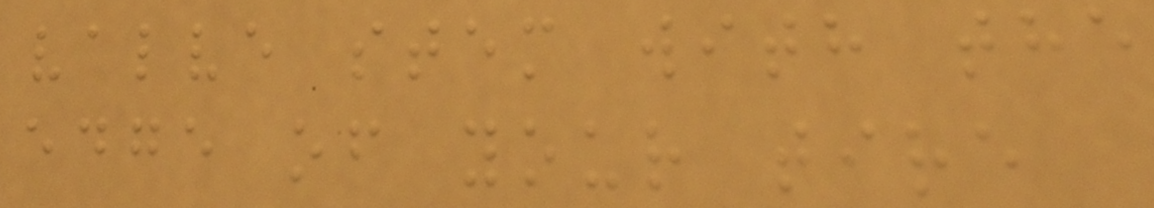valve stem with the
edge of your tire
